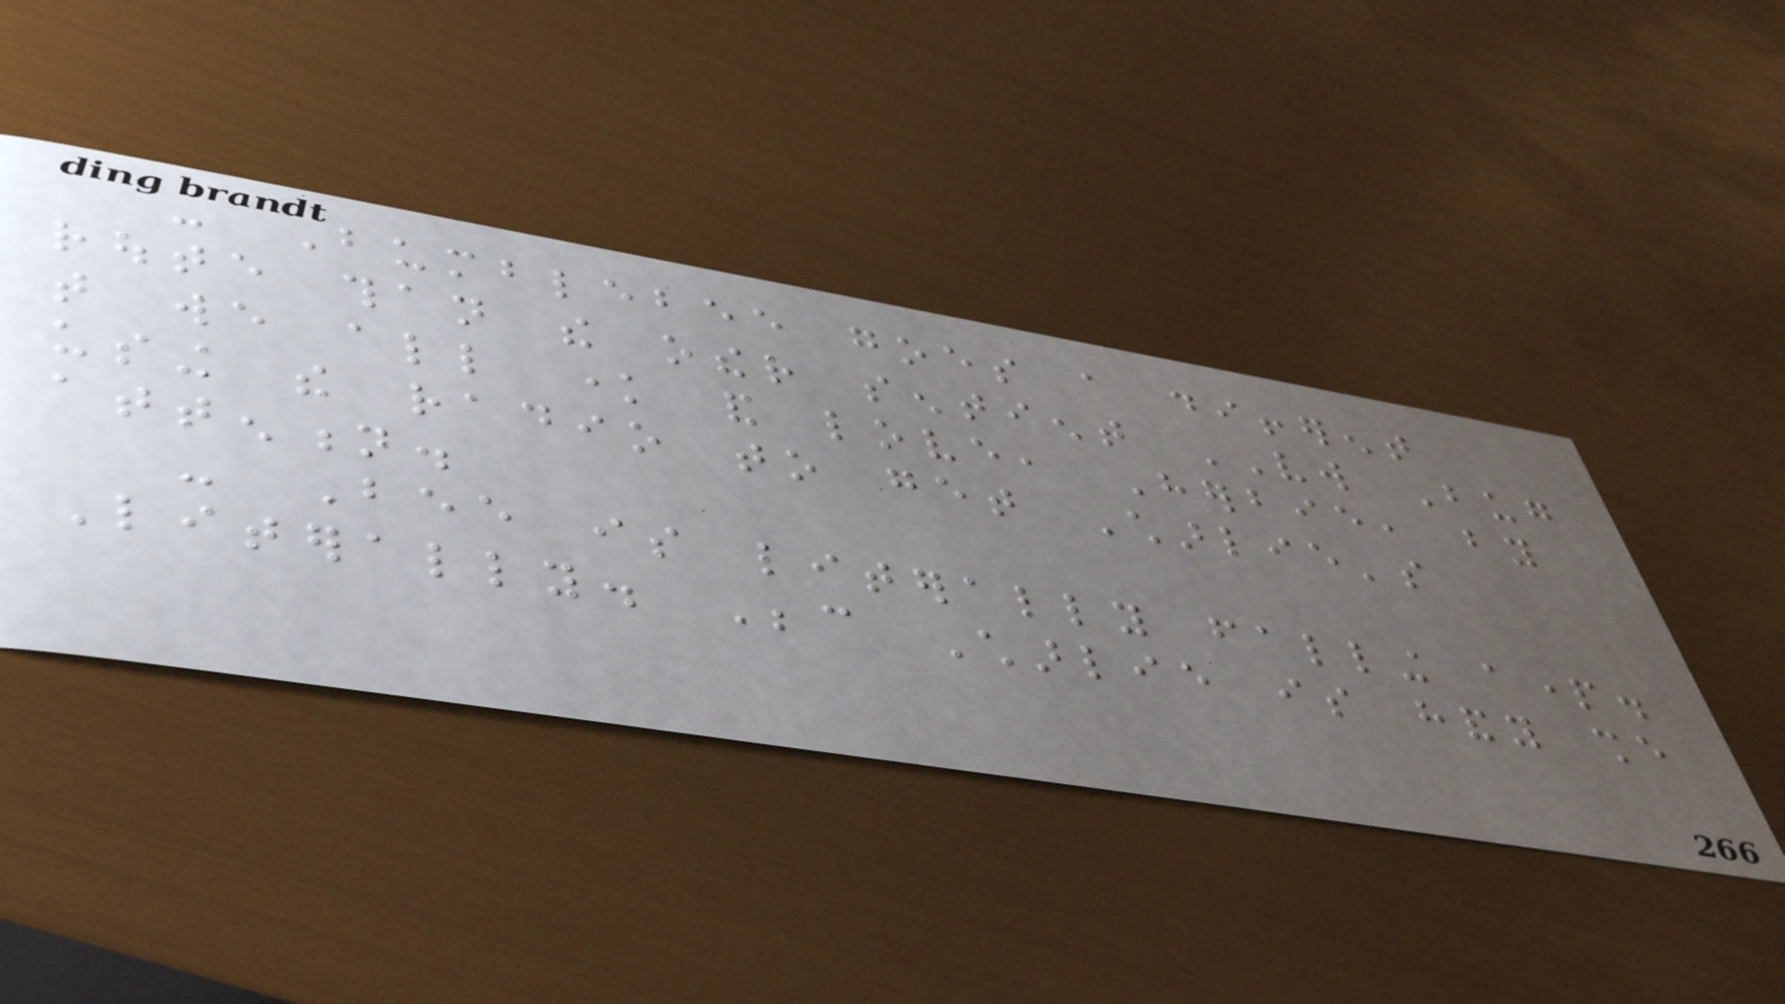- Bumblebee goes a different
route than the other sentient VW Bug
that we all know and love, Herbie, by
using the radio to get Charlie's
attention.
- Bee is literally falling apart.
Literally. Because Charlie is handy she
